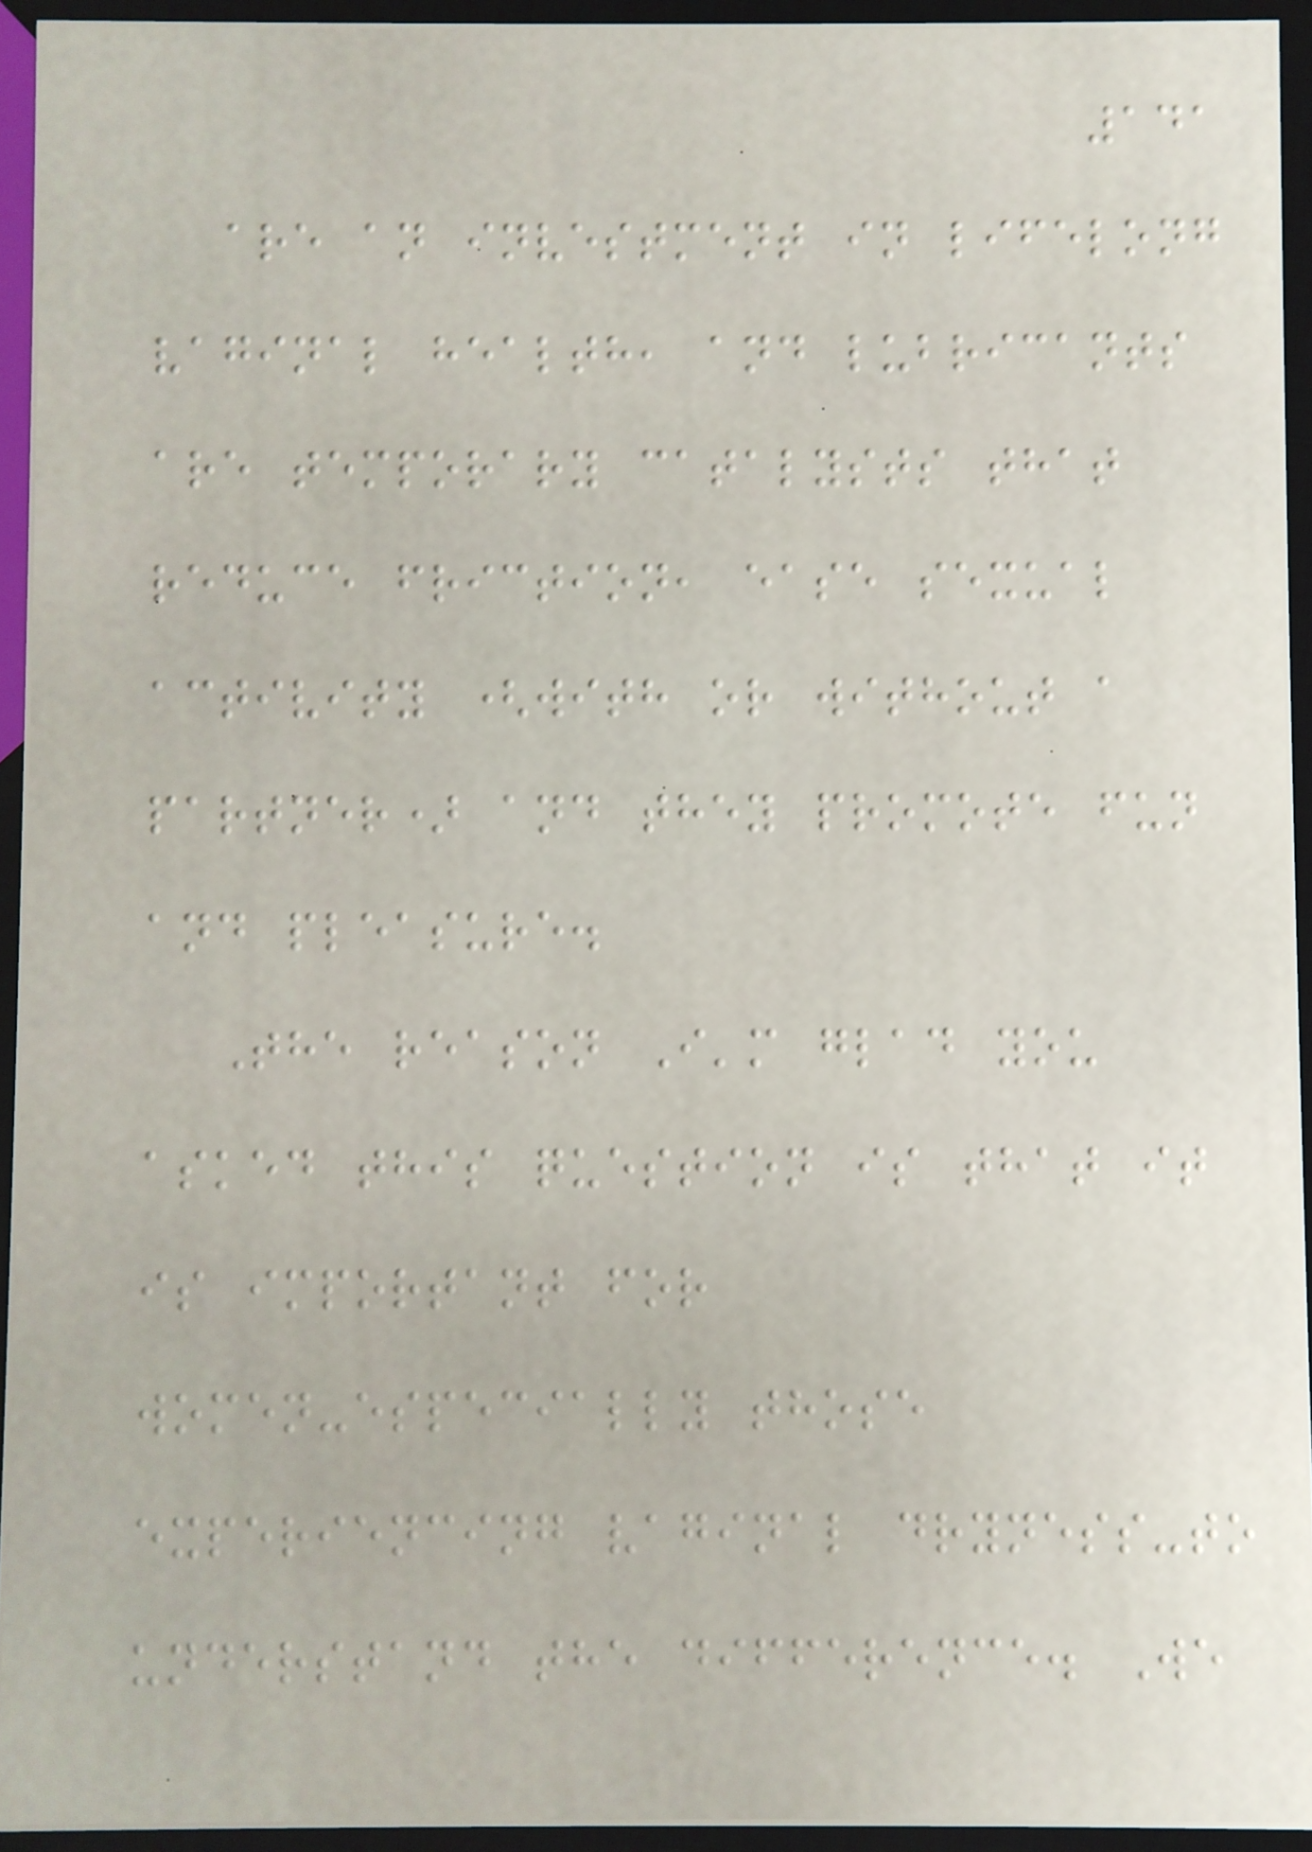141
are an investment in lifelong
vaginal health, and lubricants
are temporary catalysts that
reduce friction, ease sexual
activity (with or without a
partner) and they promote fun
and pleasure.
The reason I'm glad you
asked this question is that it
is important for
women-especially those
experiencing vaginal dryness-to
understand the difference. We
